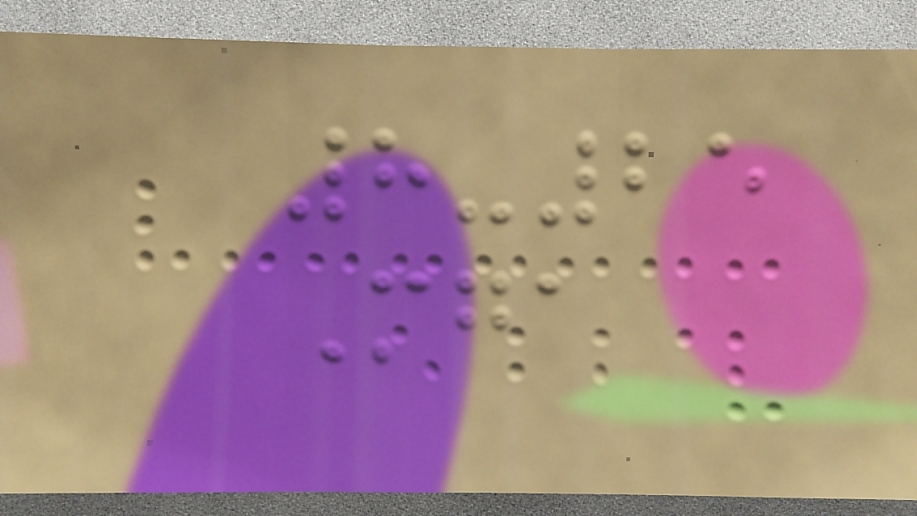8-25
Mga
